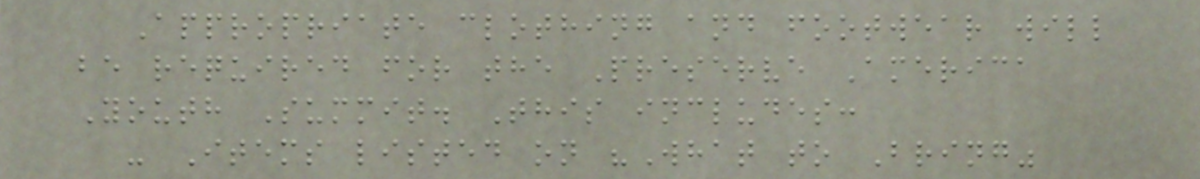Appropriate clothing and footwear will
be required for the Preserve America
Youth Summit. This includes:
- Items listed on "What to Bring"
